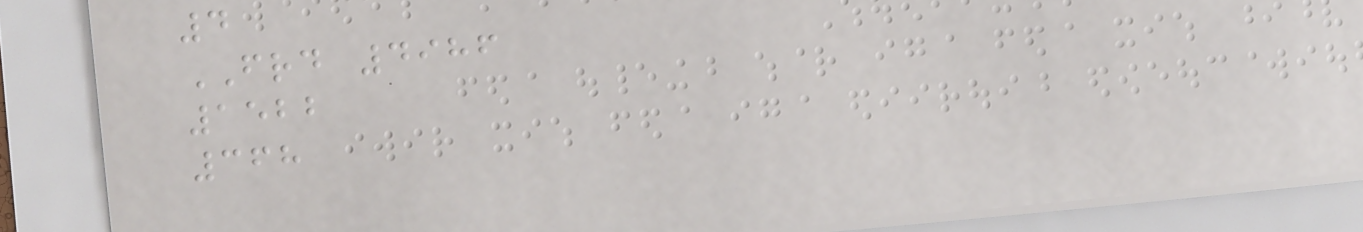4
FRD 4986
1522
368
